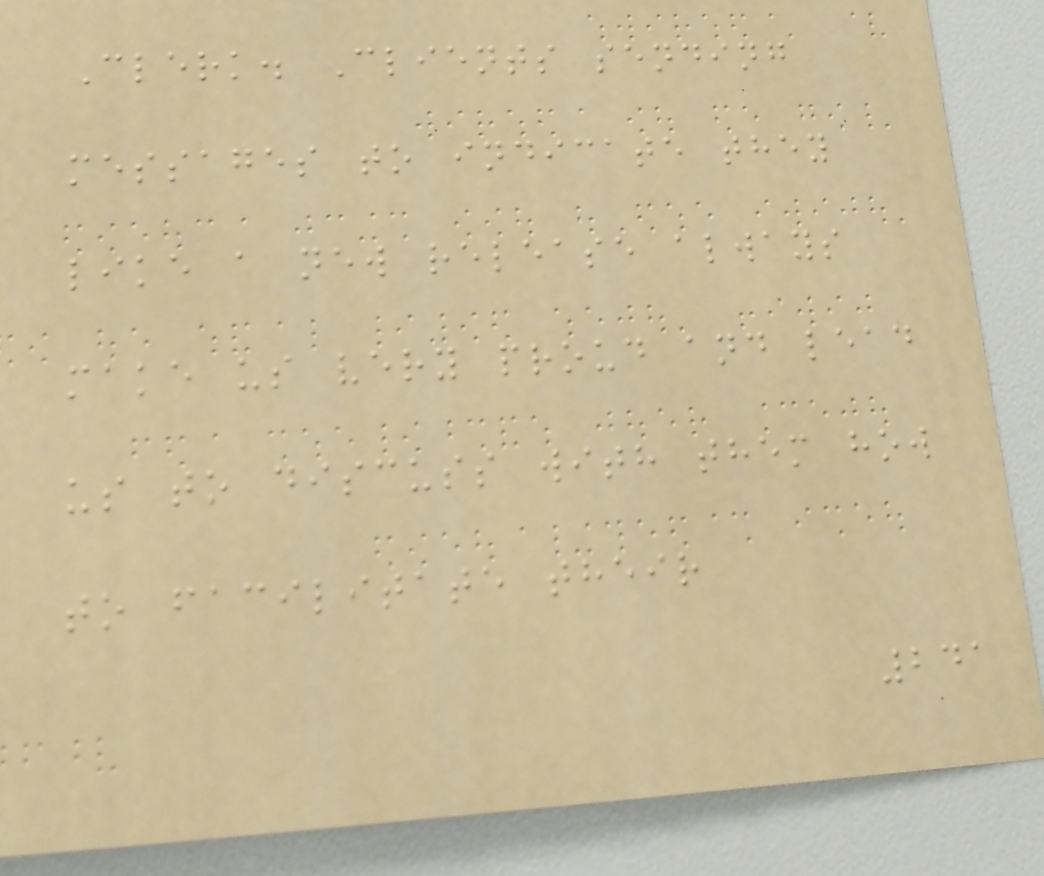Clerk. Clients sending
messages to indicate they
like a new release always
make us very proud and lead
us to discuss with them how
to facilitate their
241
